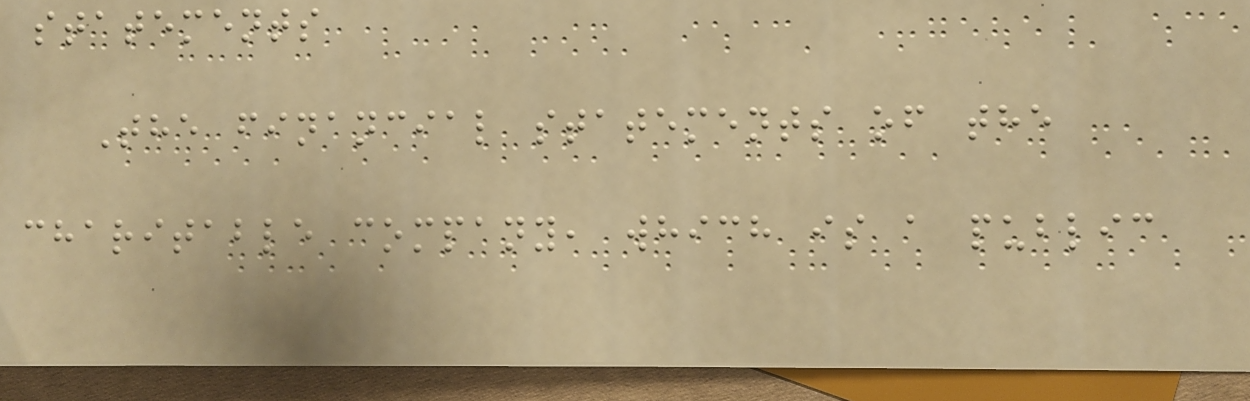statements
The financial statements of the
charitable company, which is a public
